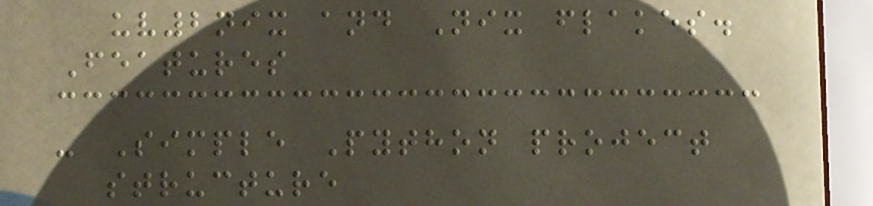uv2nix and Nix flakes.
Features
- Simple Python project
structure
